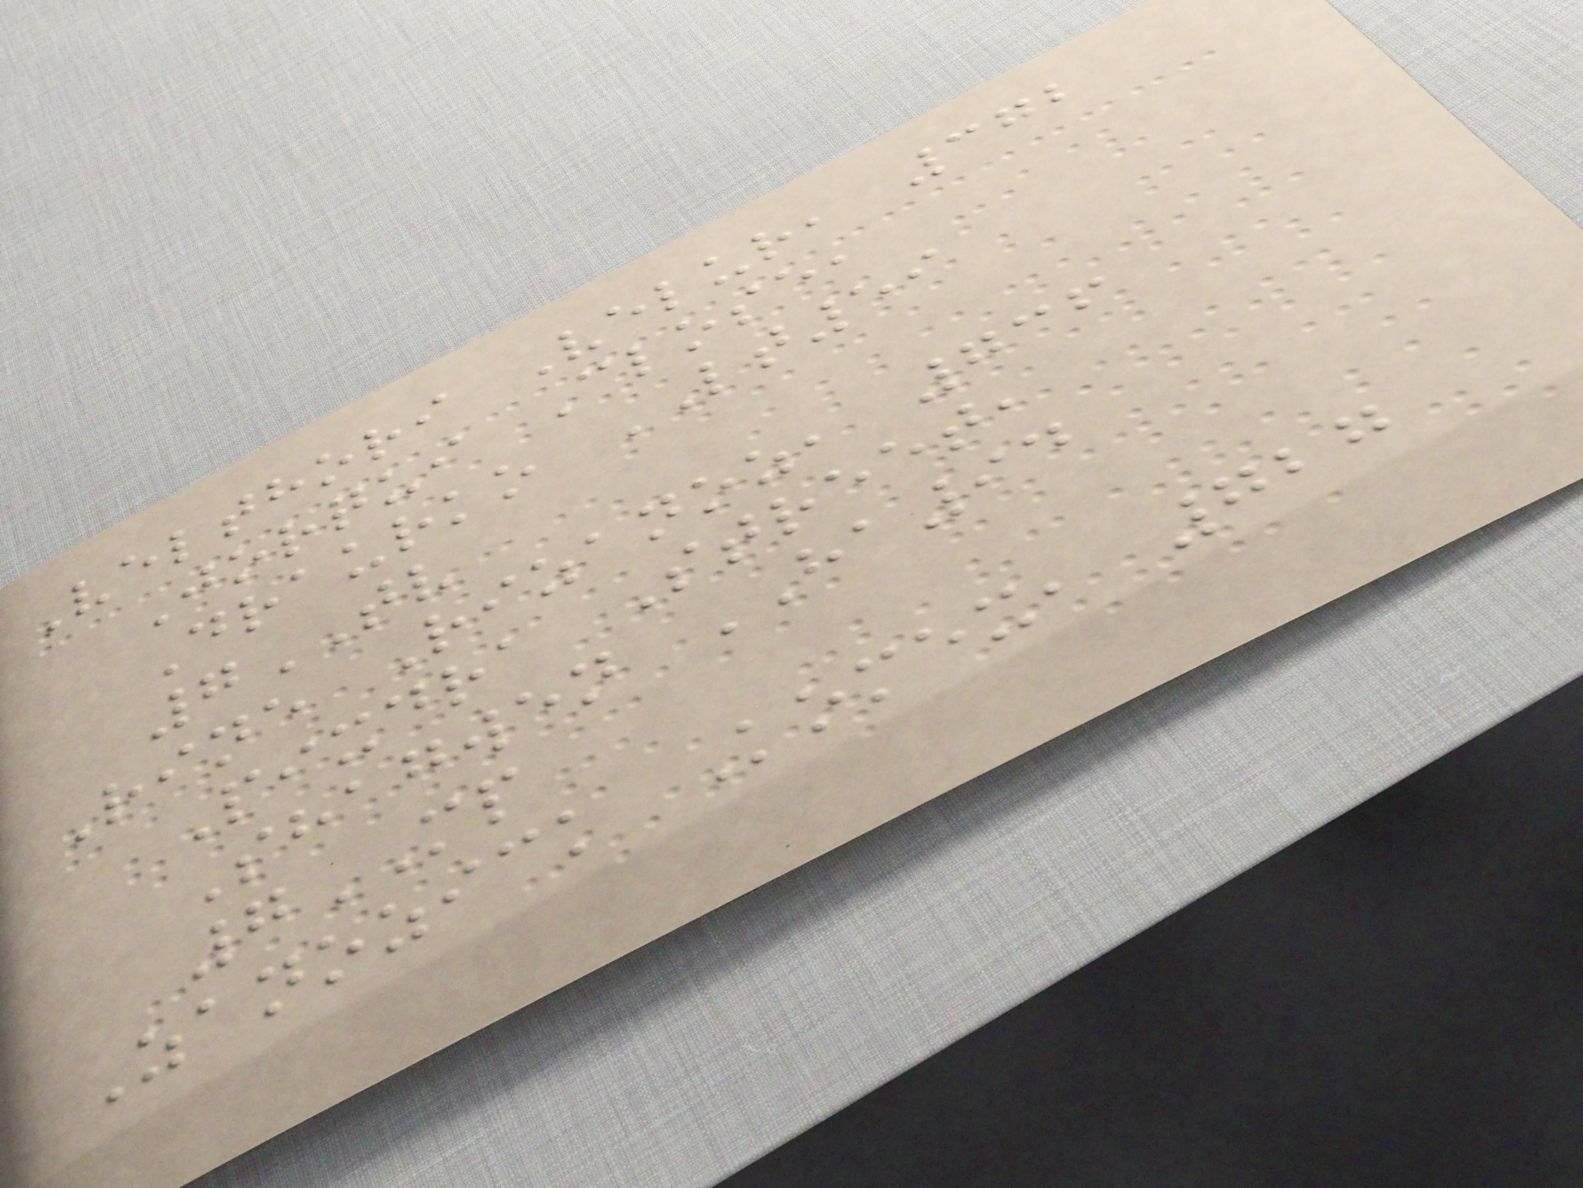Velthori Velur, 372
Jorqui Close,
Draurko LT59
7TV
Rine Rizanoz, 736
Pixdra Street,
Shagwen HA94
7MP
Zanozick Komex, 727
